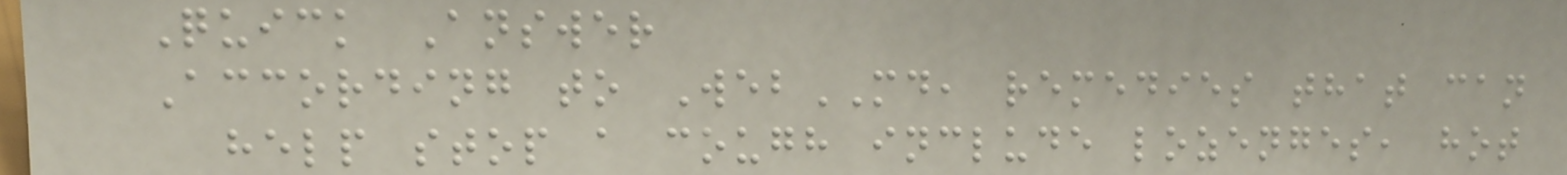Quick Answer
According to WebMD, remedies that can
help stop a cough include lozenges, hot
